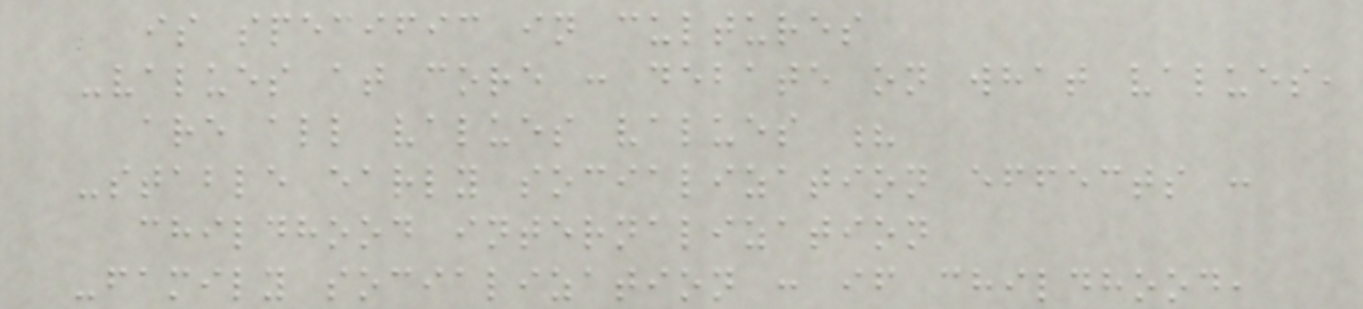is specific in cultures
-values at core : debate on what values,
are all values values ?
-stable early socialization effects :
childhood internalization
-family socialization : if childhood,
